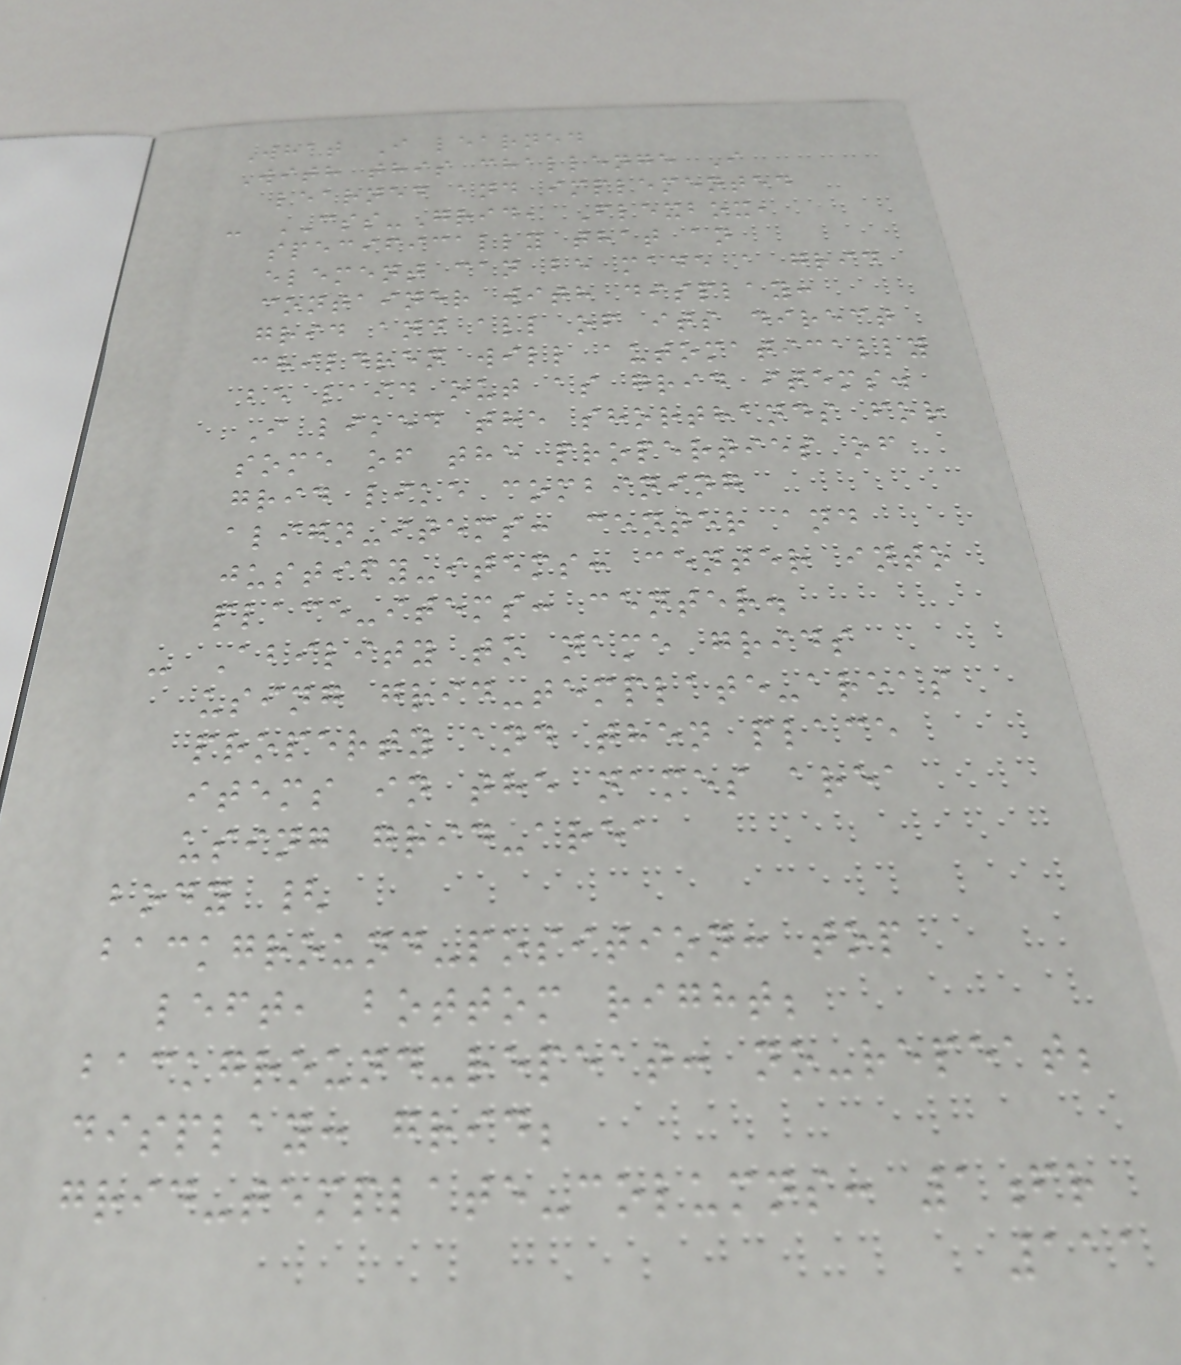What I learned
With this challenge I
learned and implemented
- CSS-Grid, Flexbox,
specifically that an
element can be made a grid
container with display:
grid and all of its direct
children will automatically
be laid out as grid items.
I liked the shorthands for
some of the properties of
grid like combining
align-items: center and
justify-items: center into
place-items: center.
- Ability to name grids
using grid-template-areas
property and then place
items in the names area
using grid-area
body {
background-position: top
left, bottom right;
background-repeat: no-repeat;
display: grid;
grid-template-columns: 1fr
111
